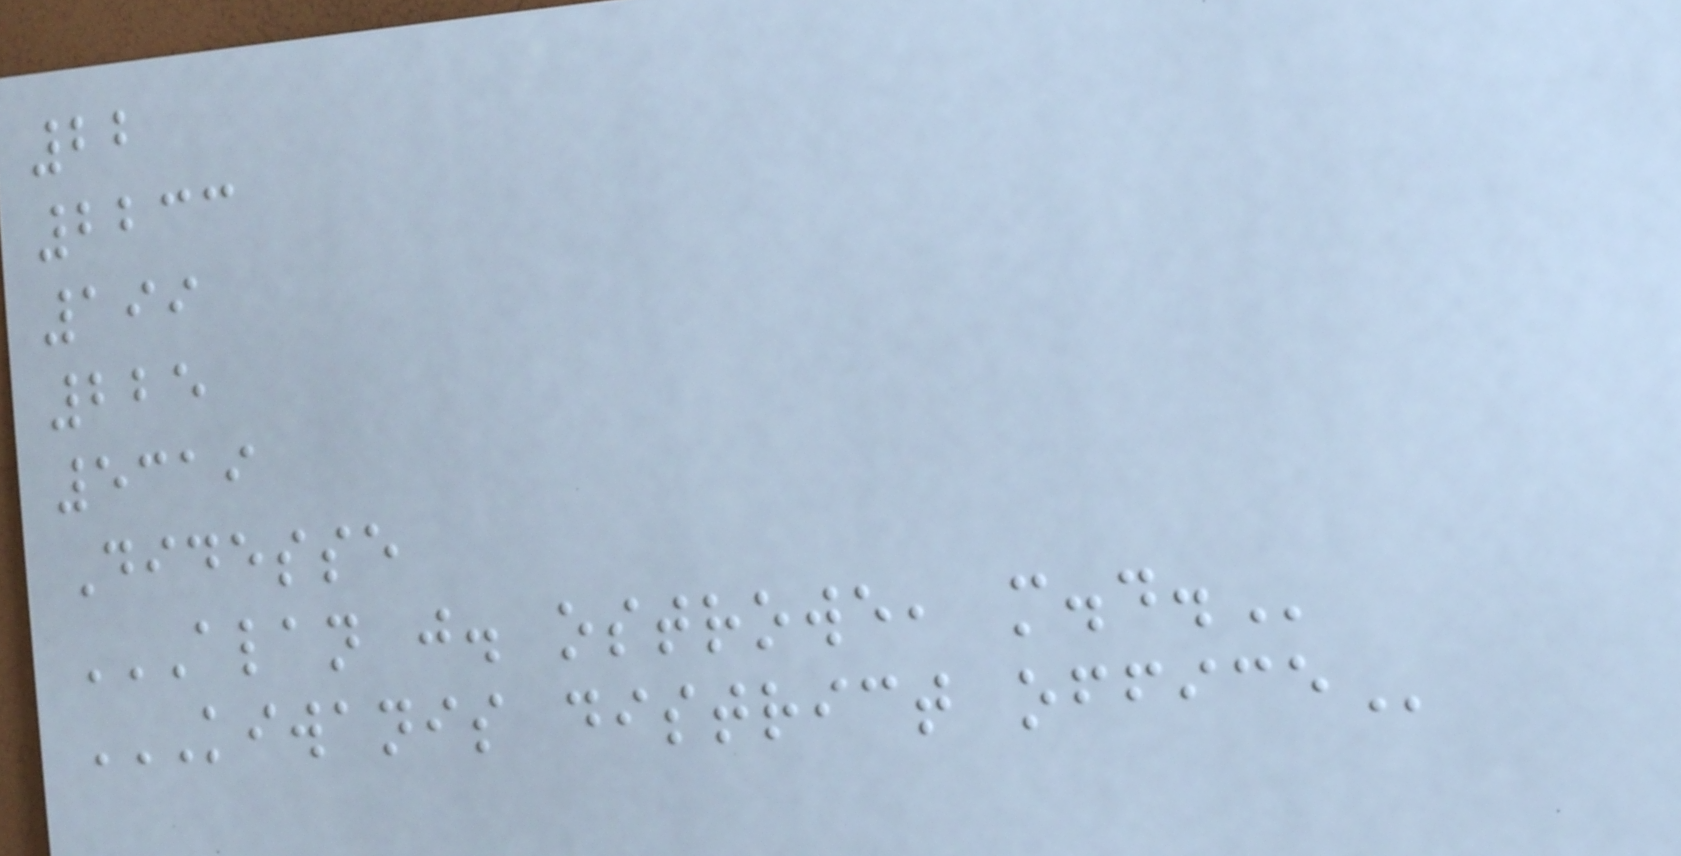22
2233
199
225
5319
Didesse
ALAN J. OSTROWE, M.D.
KIWANIS DISTRICT OFFICE
